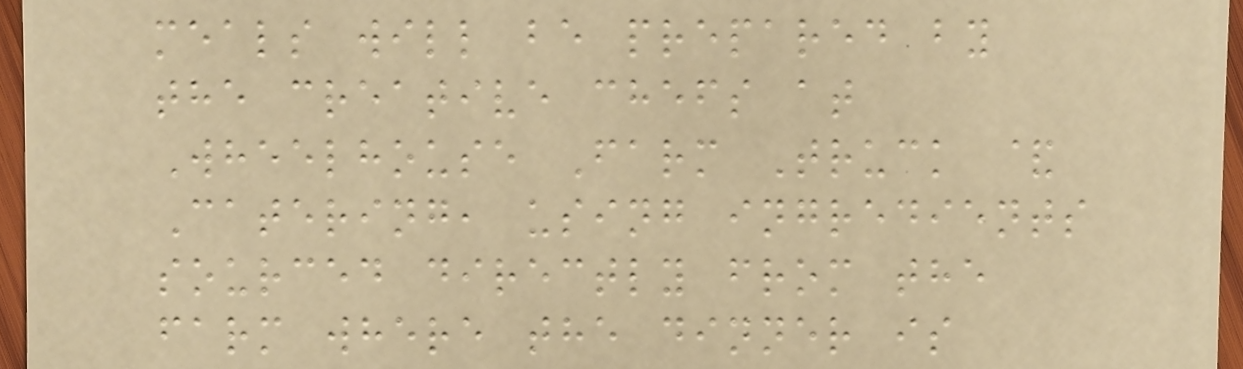meals will be prepared by
the creative chefs at
Wheelhouse Farm Truck &
Catering, using ingredients
sourced directly from the
farm where the dinner is
